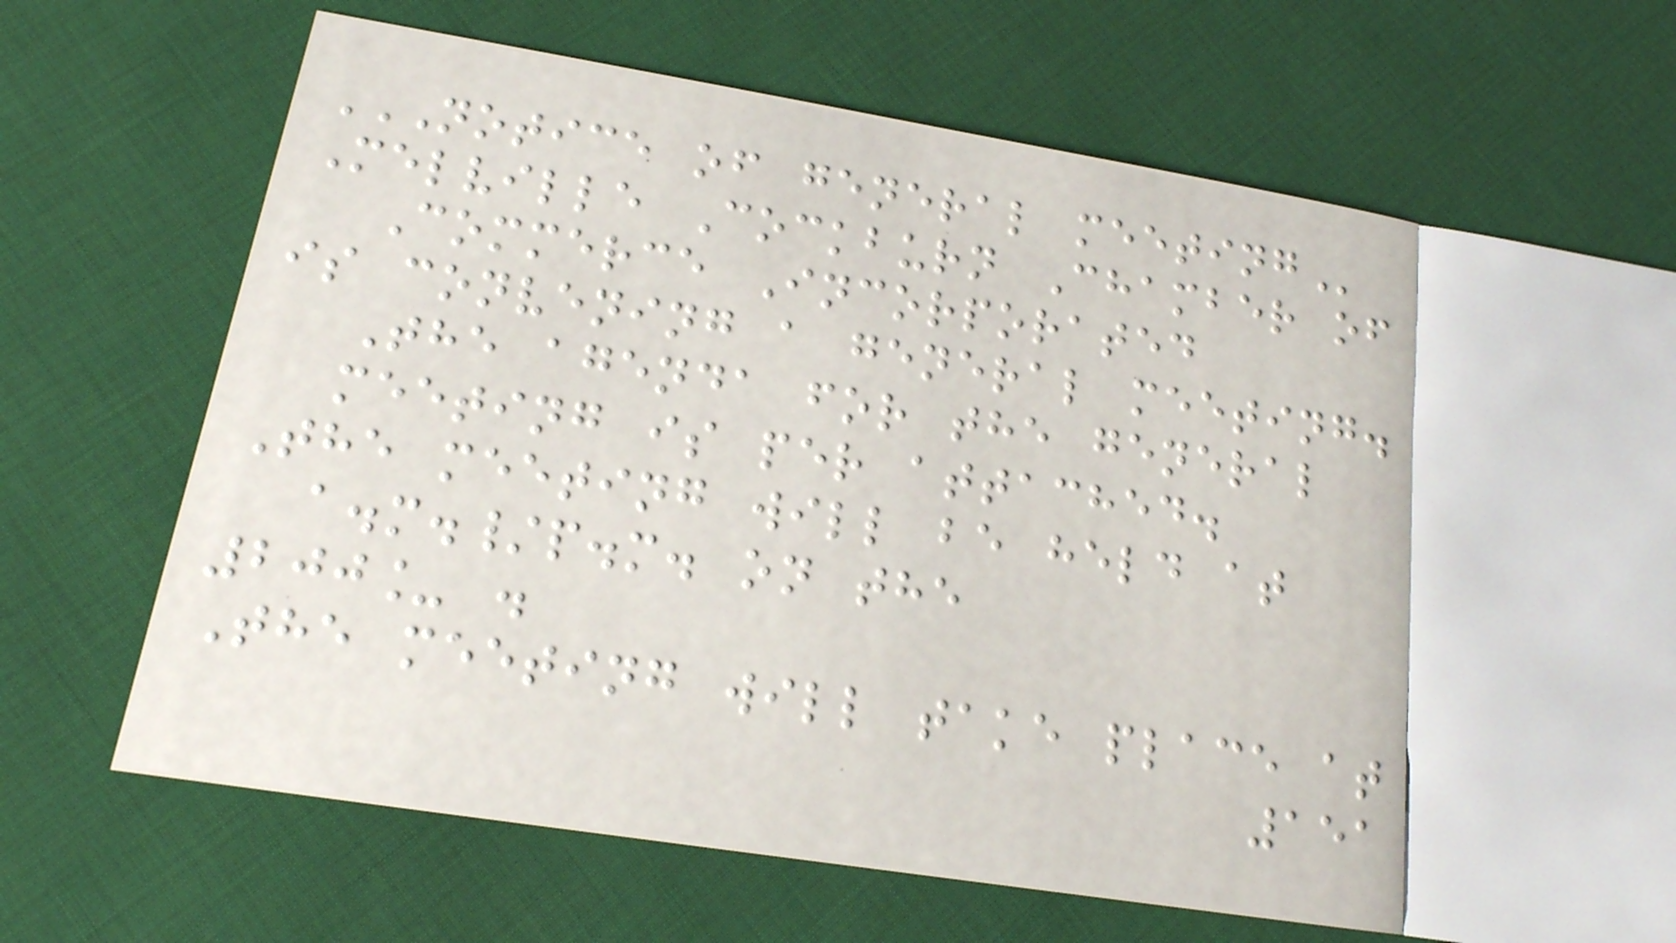NOTICE OF GENERAL MEETING
Melville Cockburn Chamber of
Commerce Incorporated
is convening a general meeting.
The agenda for the general
meeting is per attached.
The meeting will be held at
a.m./p.m. on the
200_ .
The meeting will take place at
151
